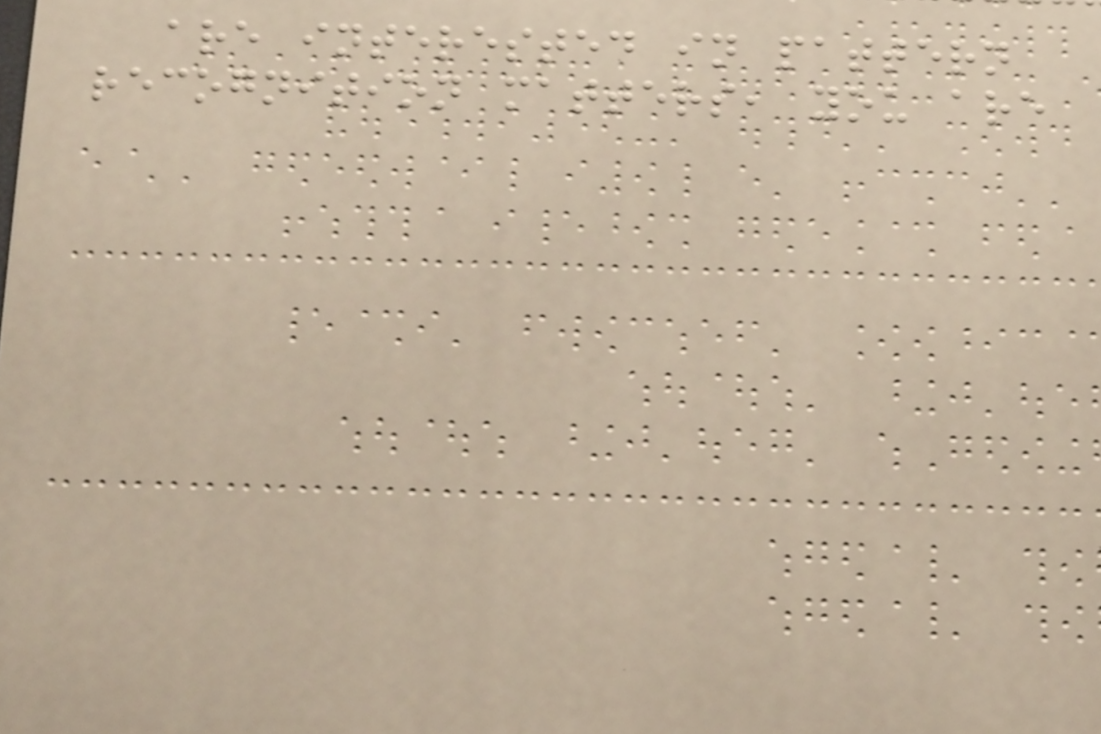are interested in pattern
recognition matters, you are
